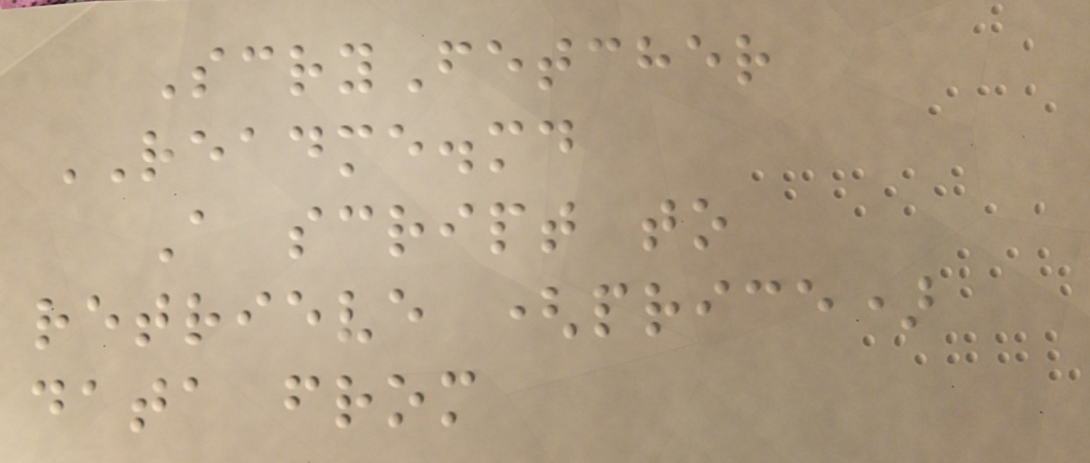ScryFetcher
README.md
A script to
retrieve (price)
data from
